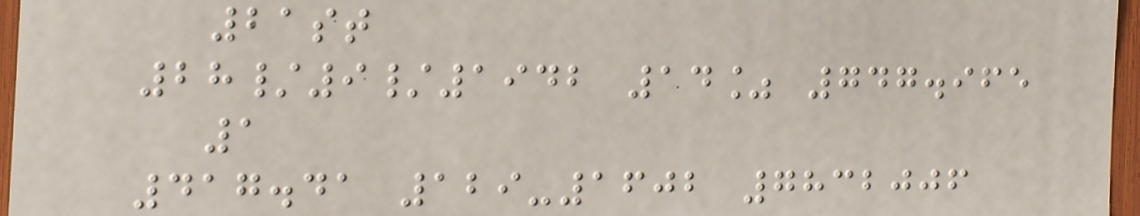21st
28/9/1942 14% 747.965
1
417.41 129-1602 7832006
